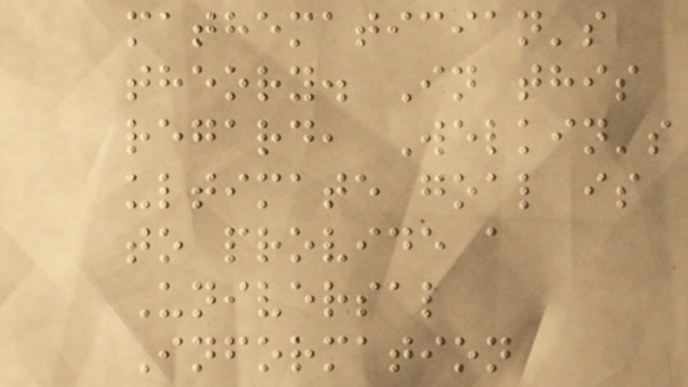mathematician's
theory. In this
regard, Welkin's
ultimate goal is
to provide a
Universal
Information
